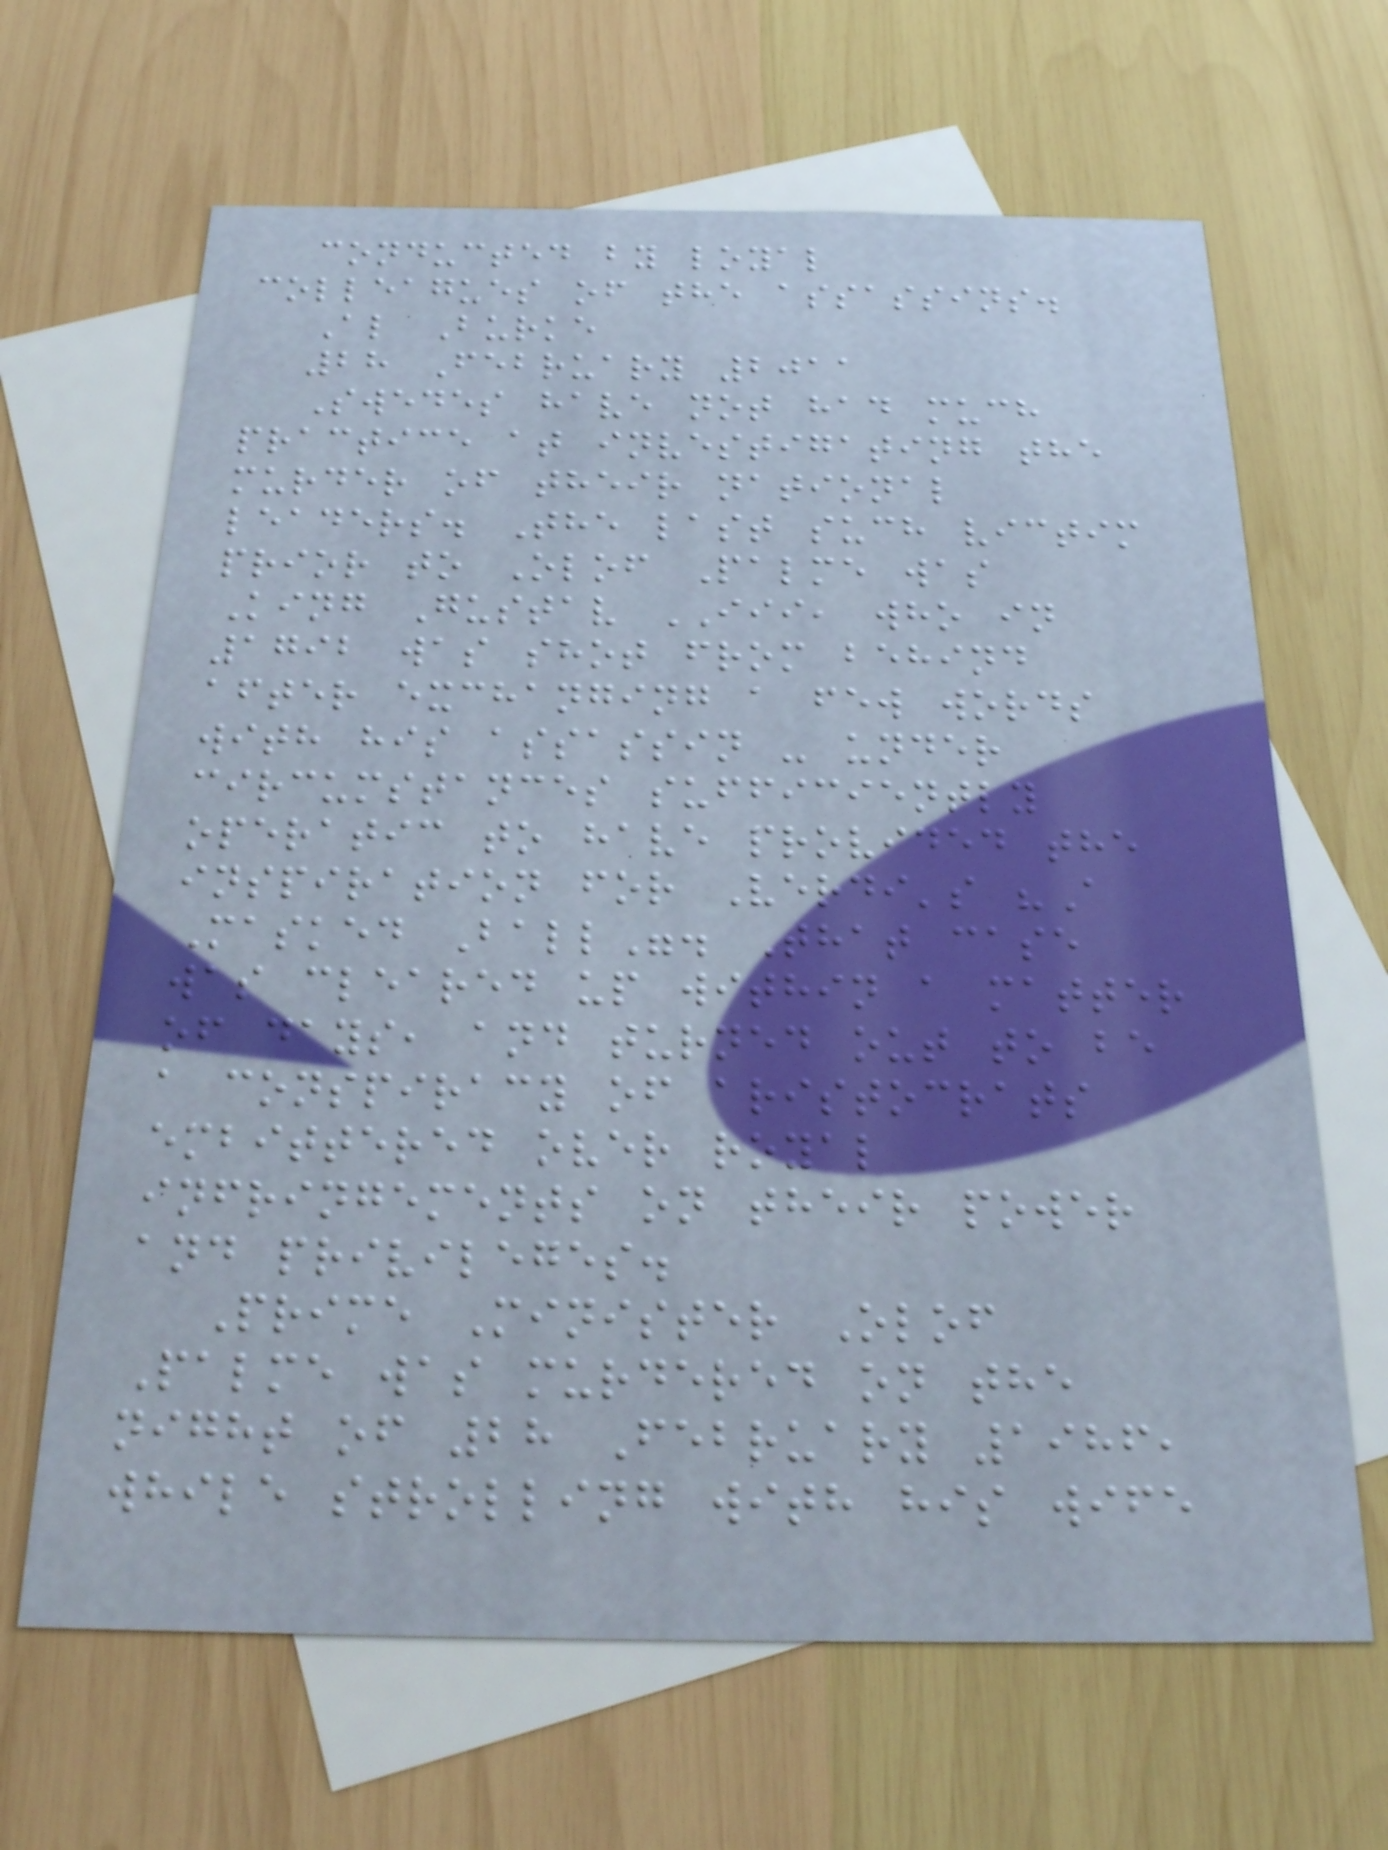conducted by loyal
colleagues of the assassins.
Al Burke
28 February 2011
Swedes have not had much
practice at investigating the
murder of their national
leaders. The last such victim
prior to Olof Palme was
King Gustav III, who in
1792 was shot from behind
after exchanging a few words
with his assassin - under
circumstances sufficiently
operatic to have provided the
inspiration for Verdi's "A
Masked Ball". That case
was cleared up within a matter
of days, and turned out to be
a conspiracy of aristocrats
embittered over royal
infringements on their power
and privileges.
Prime Minister Olof
Palme was murdered on the
night of 28 February 1986,
while strolling with his wife
